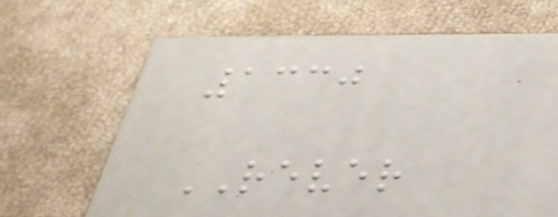1330
REVER
